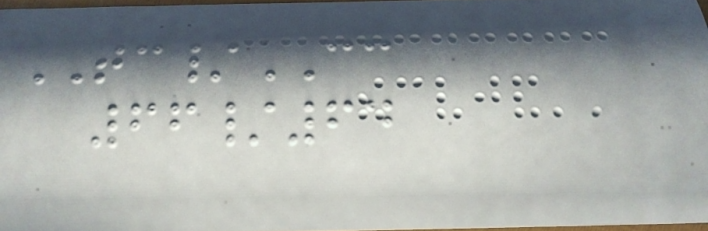TC/CC
66/64
